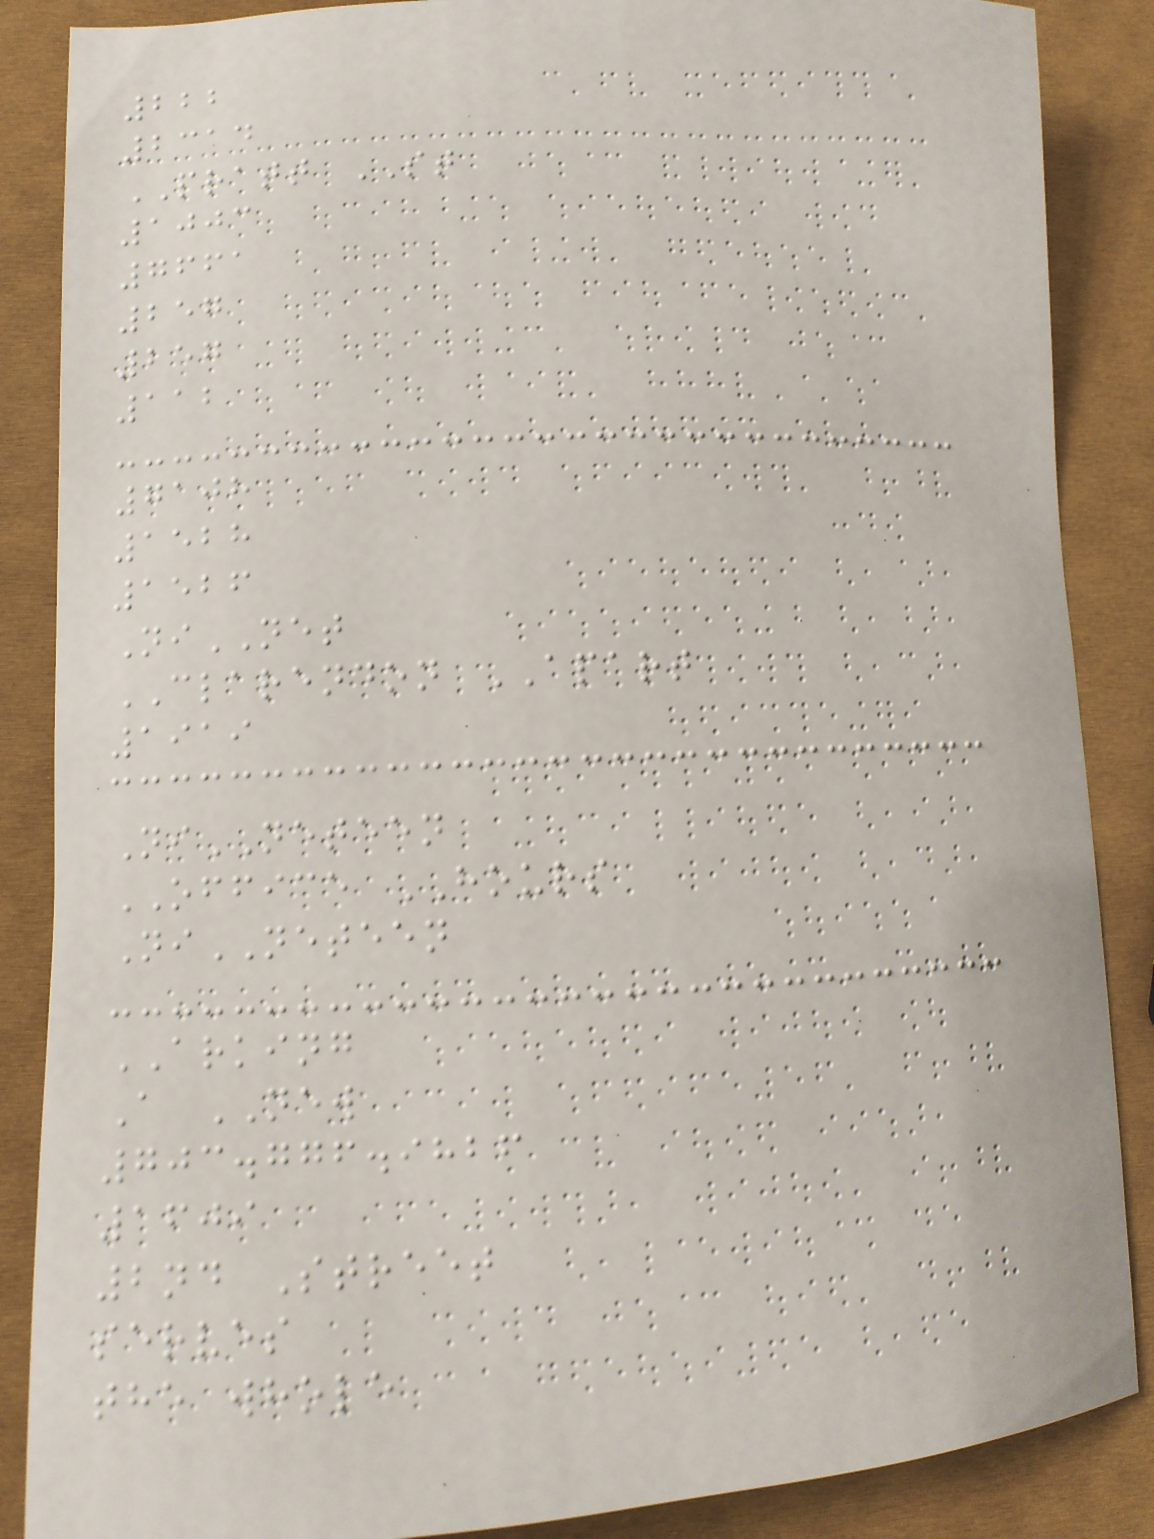222
2314
PRATT ST
1003
7661
257
257
112
7108
1528
1526
NiNET
CLARENDON APART
1919
NiNETEEN
OFFICE HOURS
NiNETEEN
ARKING
A NEW
703.776.9826
1609
2nd Street
serves
the whole
